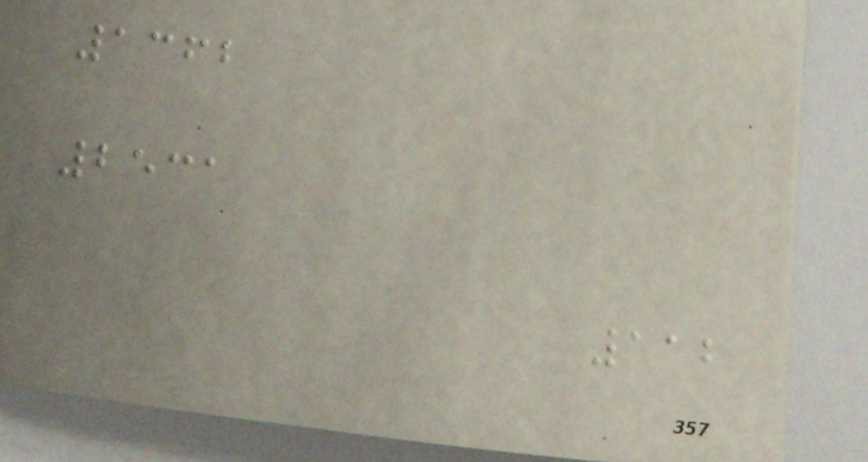1362
2531
112
